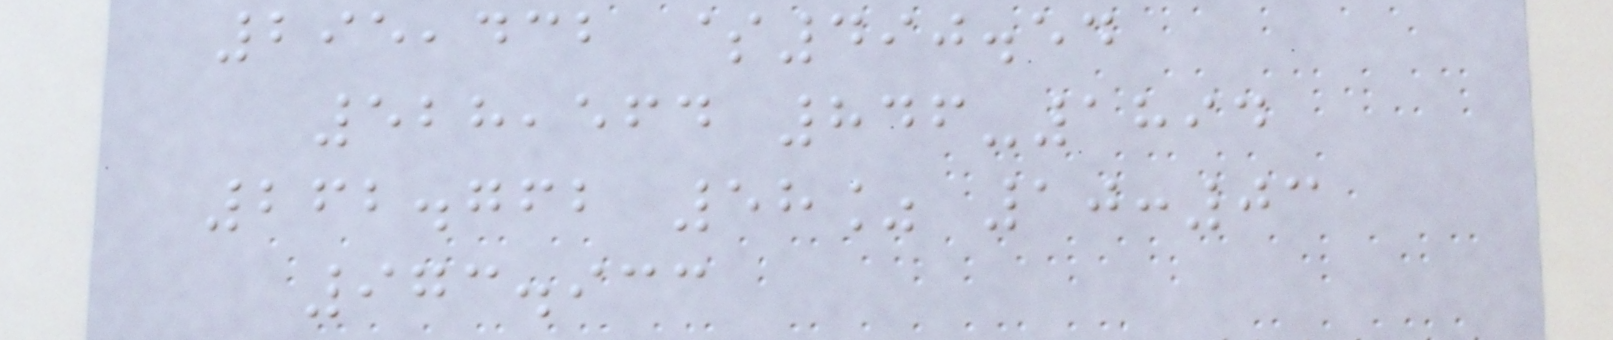295,432 $490.54
528,564 846-1894
262.762 58% 10:03
973.933
